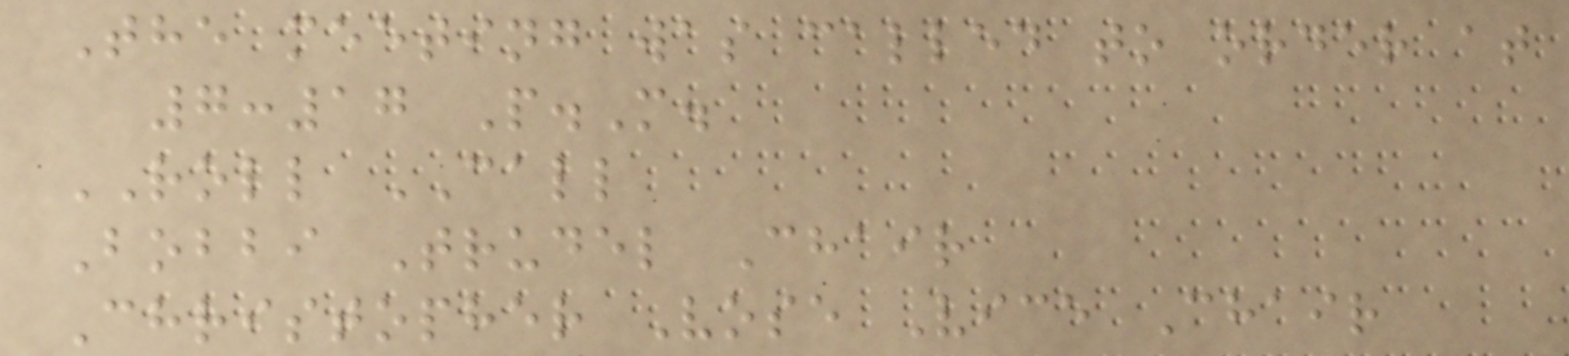The meeting was called to order at
7:17 P.M.
ROLL CALL
Bobbi Trudel Chair
Christopher Vose Vice Chair
